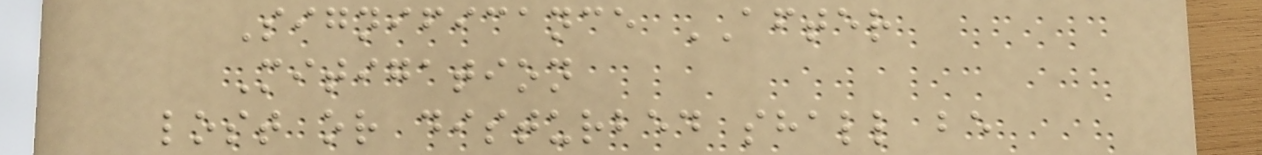Significance AFTER
Mitigation
lost or disturbed shall be
